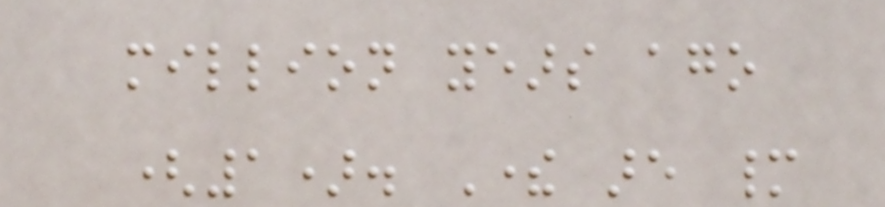million years ago
(1). There are many
